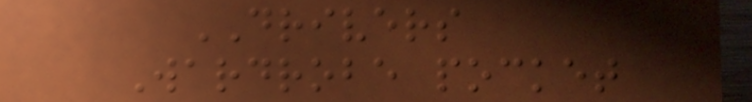DRIVERS
Wardrobe pocket
